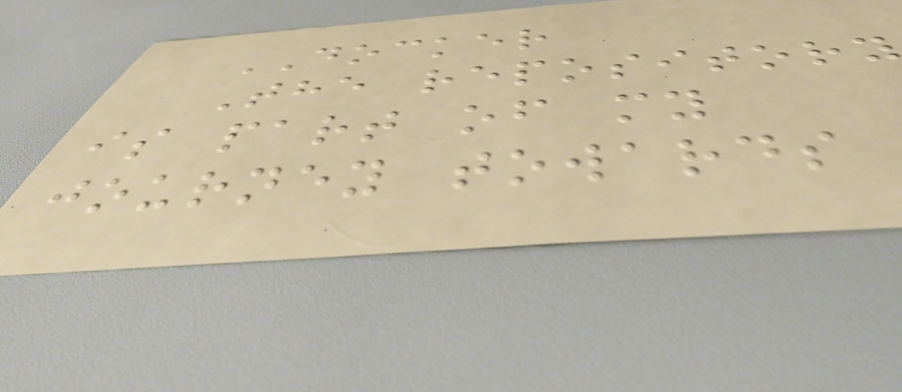DOCKER
The repository
is part of my
journey towards
